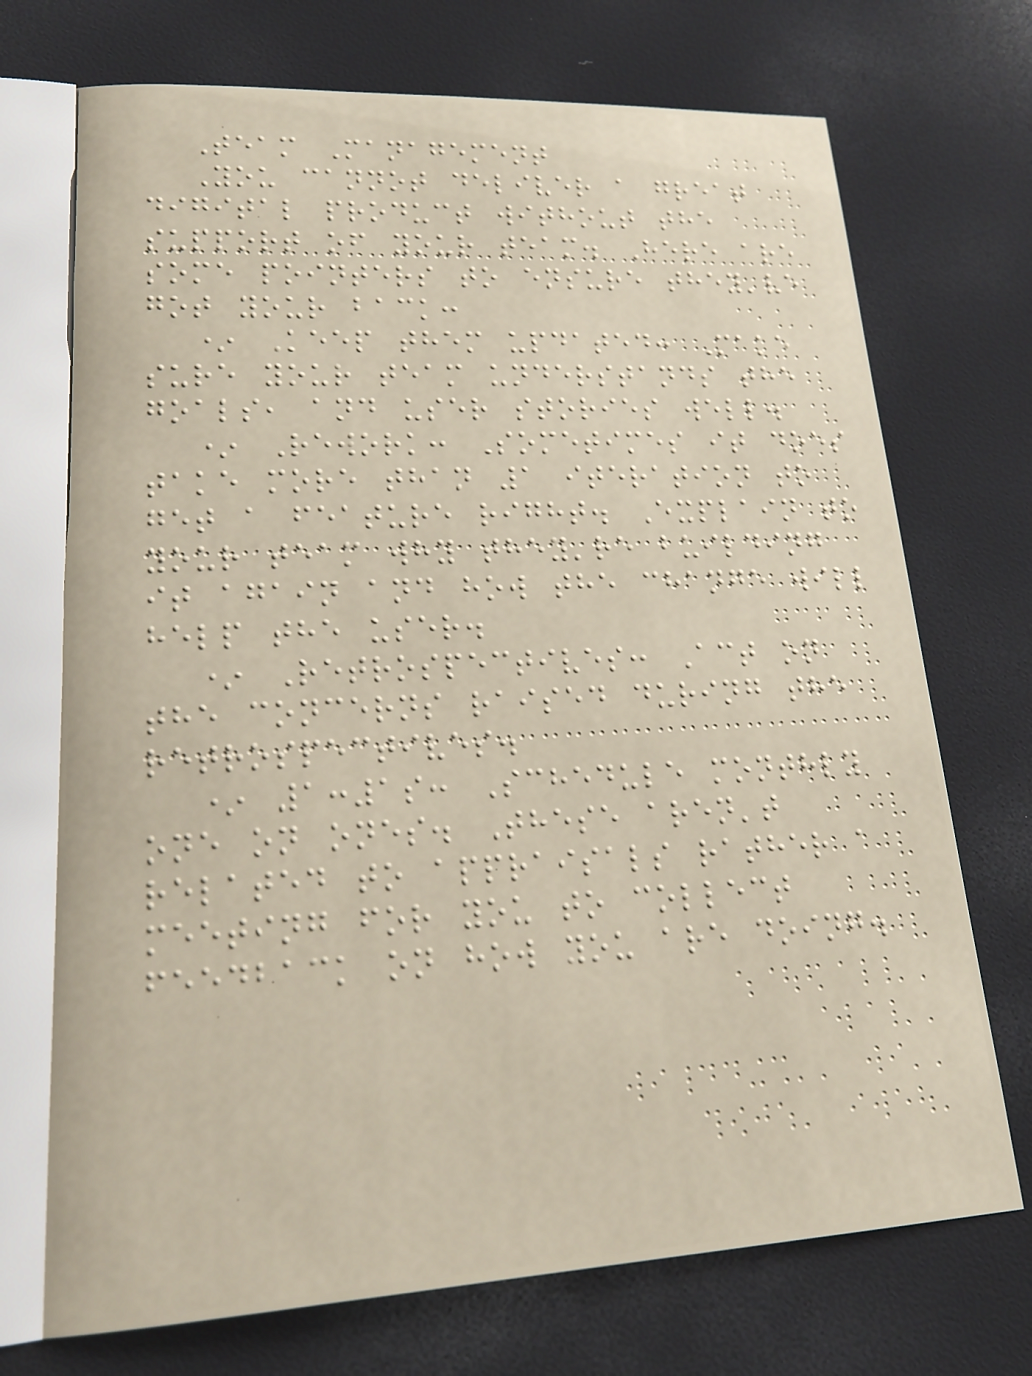Team Management
You cannot deliver a great
digital product without the
support of your team. Here are
some pointers to ensure they've
got your back:
* Keep them updated: Make
sure your team understands the
goals, and user stories well.
* Rework: Sometimes it does
take more than 1 iteration to
get a feature right. Explain to
your team why they're building
it again and how the change will
help the user.
* Retrospectives: Act on
the concerns raised during the
retrospectives.
* 1:1s: Schedule monthly
one on ones. These aren't
related to appraisals rather a
meeting for you to collect
feedback on how you are doing.
